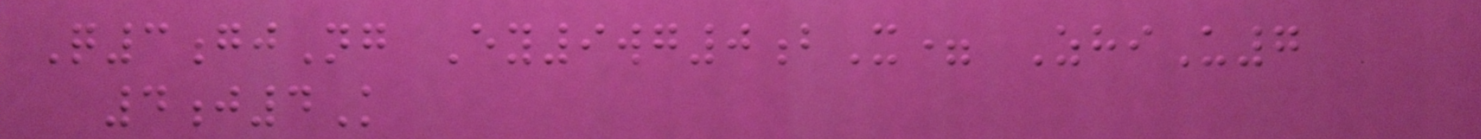Q3gjNg Ey9wg0bX= ZhiU7
4j4K
